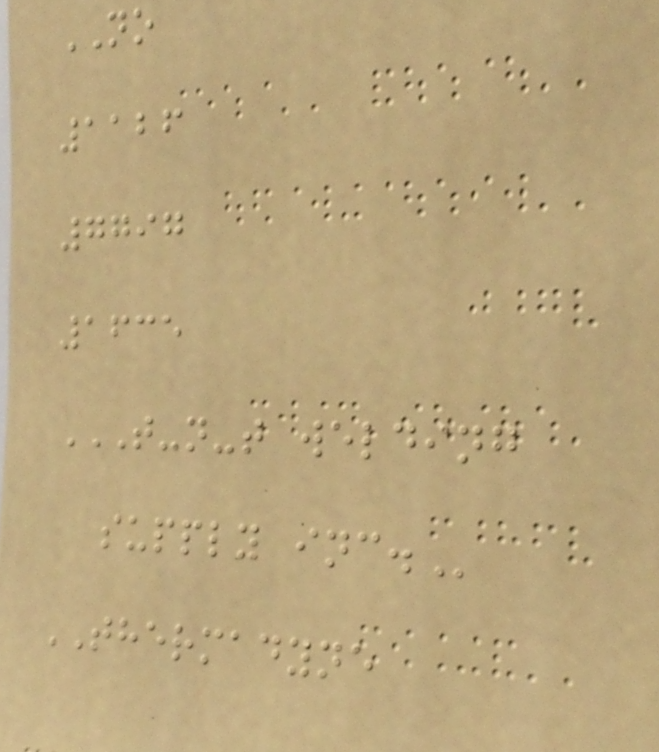NO
1126
7797
1635
T-N-T WELDING
SUPPLY INC.
THERMADYNE
